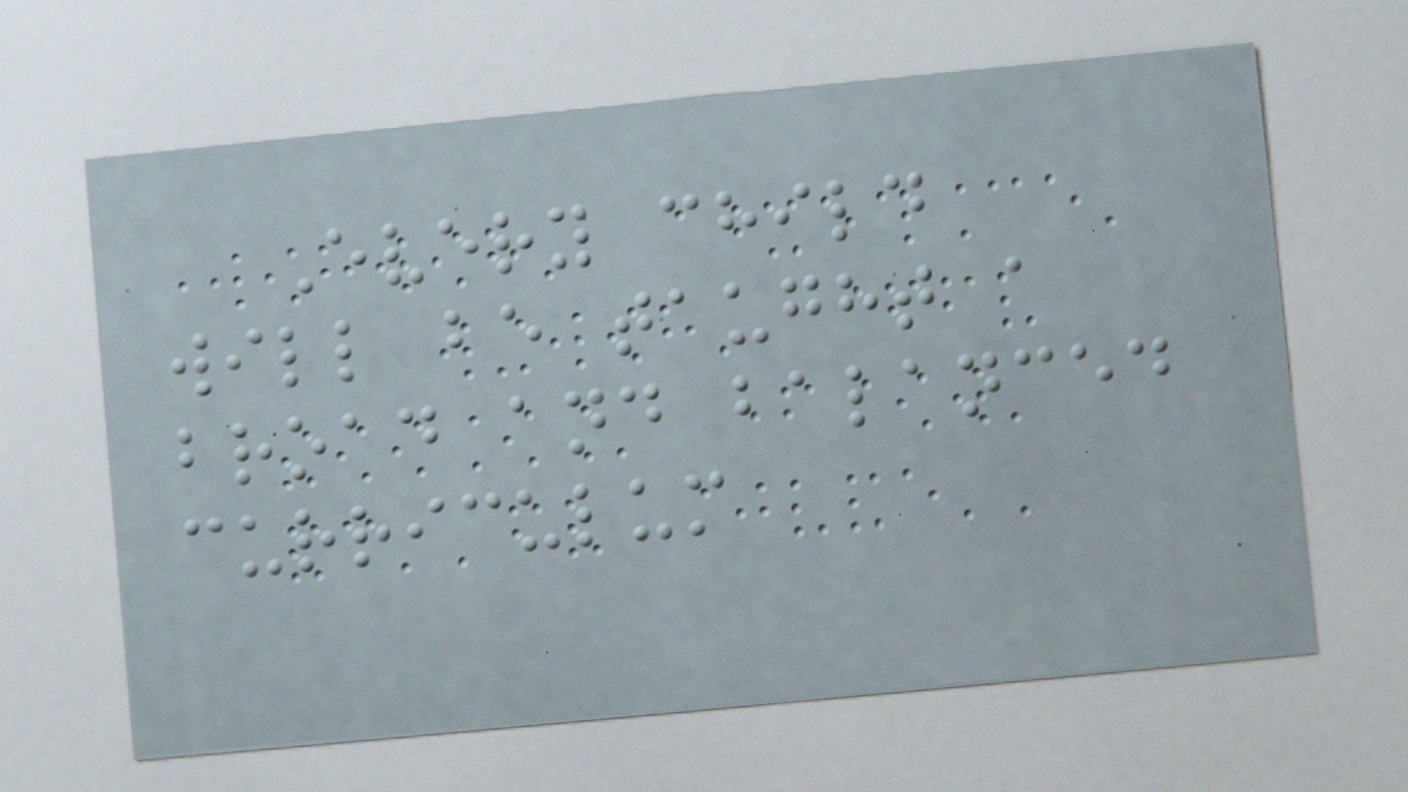Every child
will be taught a
broad and balanced
curriculum
